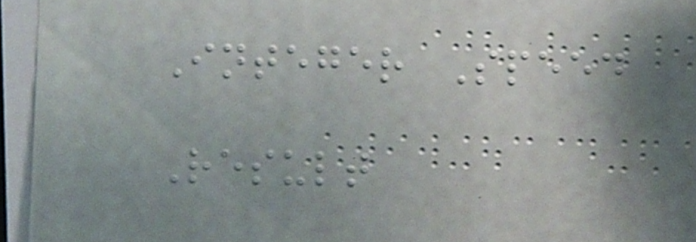Integer Speed
Result
